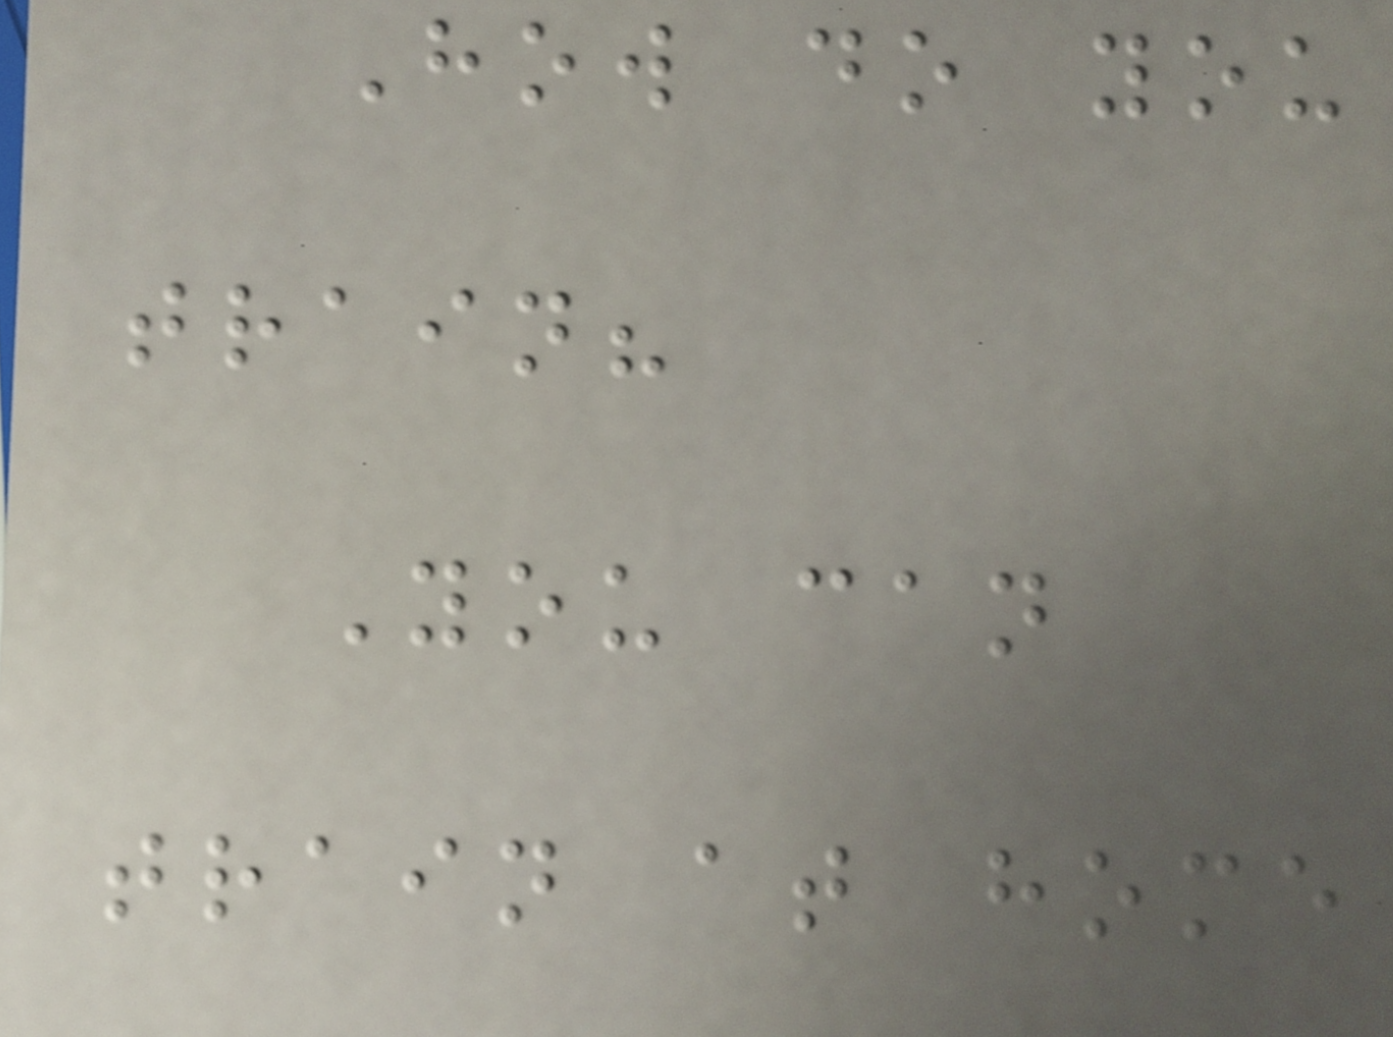How do you
train?
You can
train at home
